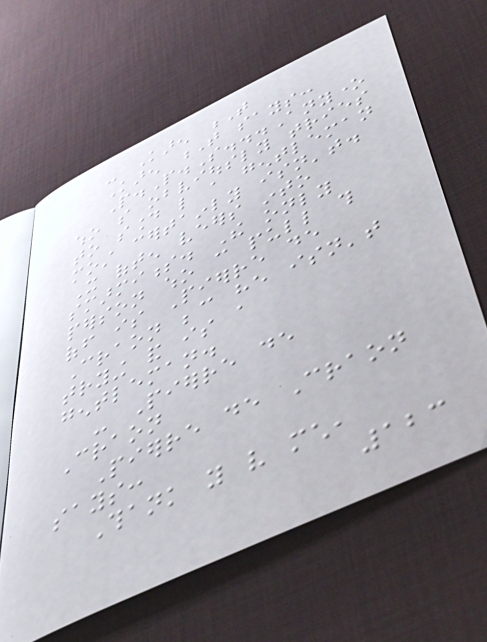- Karen T
Karen T says:
P.P.S...Anyone
who so obviously tries
to sound like a gentleman
most certainly isn't.
It often veers into
smarminess. The only
person who can pull this
off is Pierre de
Craon because he isn't
trying and is a
gentleman.
- Pierre de
Craon
Pierre de Craon
says:
Thank you very much,
123
